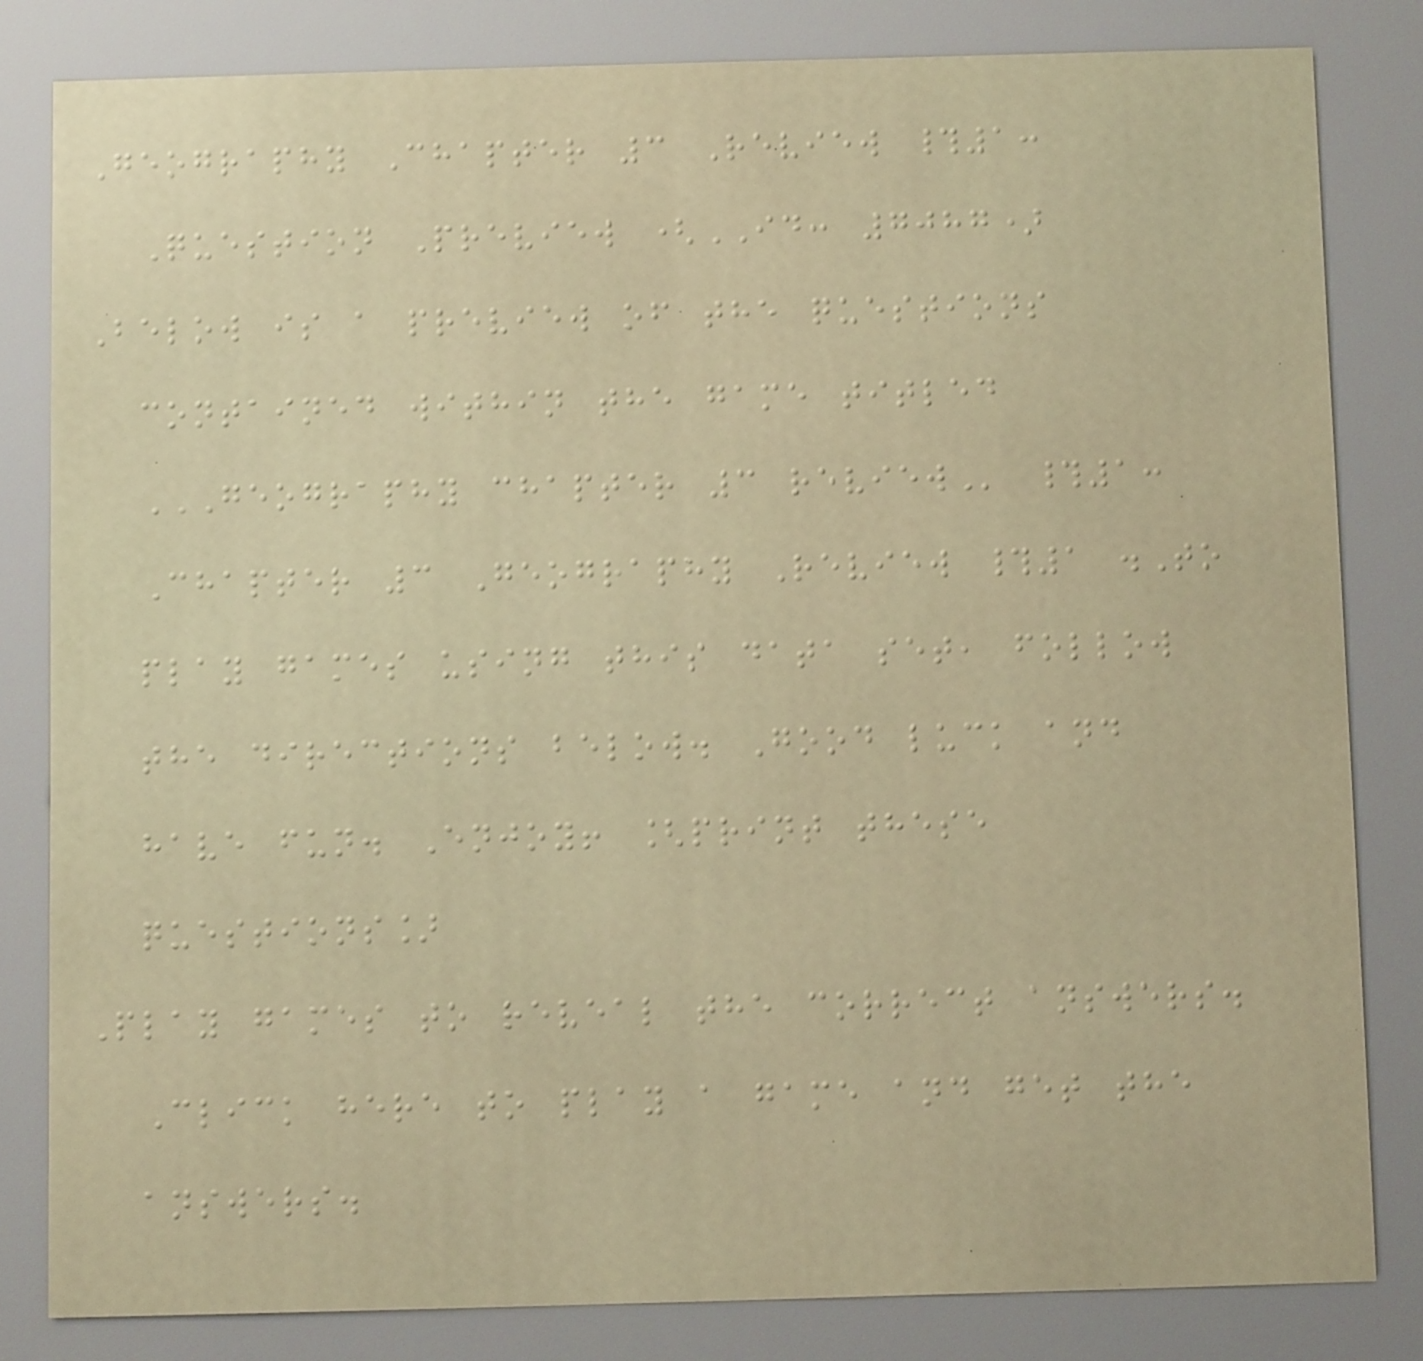Geography Chapter 3 Review #1:
Question Preview (ID: 7087)
Below is a preview of the questions
contained within the game titled
GEOGRAPHY CHAPTER 3 REVIEW #1:
Chapter 3 Geography Review #1 .To
play games using this data set, follow
the directions below. Good luck and
have fun. Enjoy! [print these
questions]
Play games to reveal the correct answers.
Click here to play a game and get the
answers.
